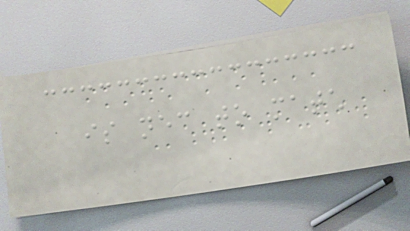is necessary to match
